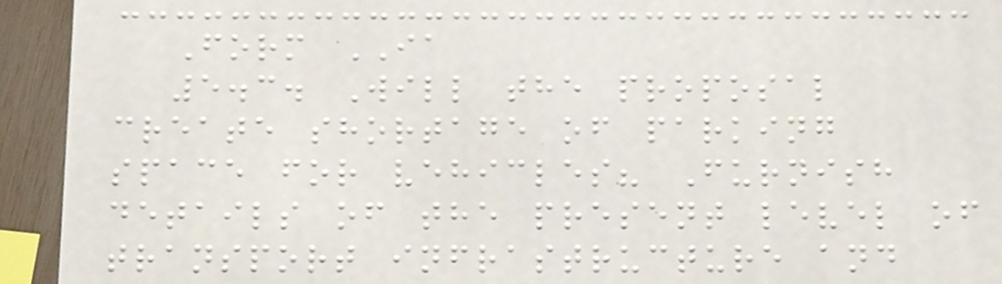Form IA
5.3. Will the proposal
create shortage of parking
space for vehicles? Furnish
details of the present level of
transport infrastructure and
